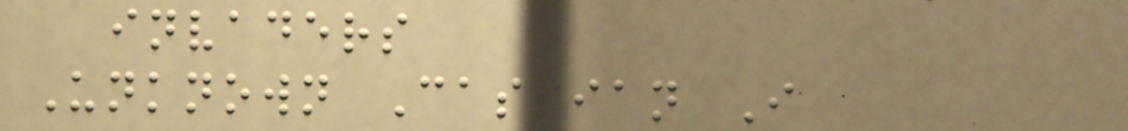invaders
Unknown Caspian I
